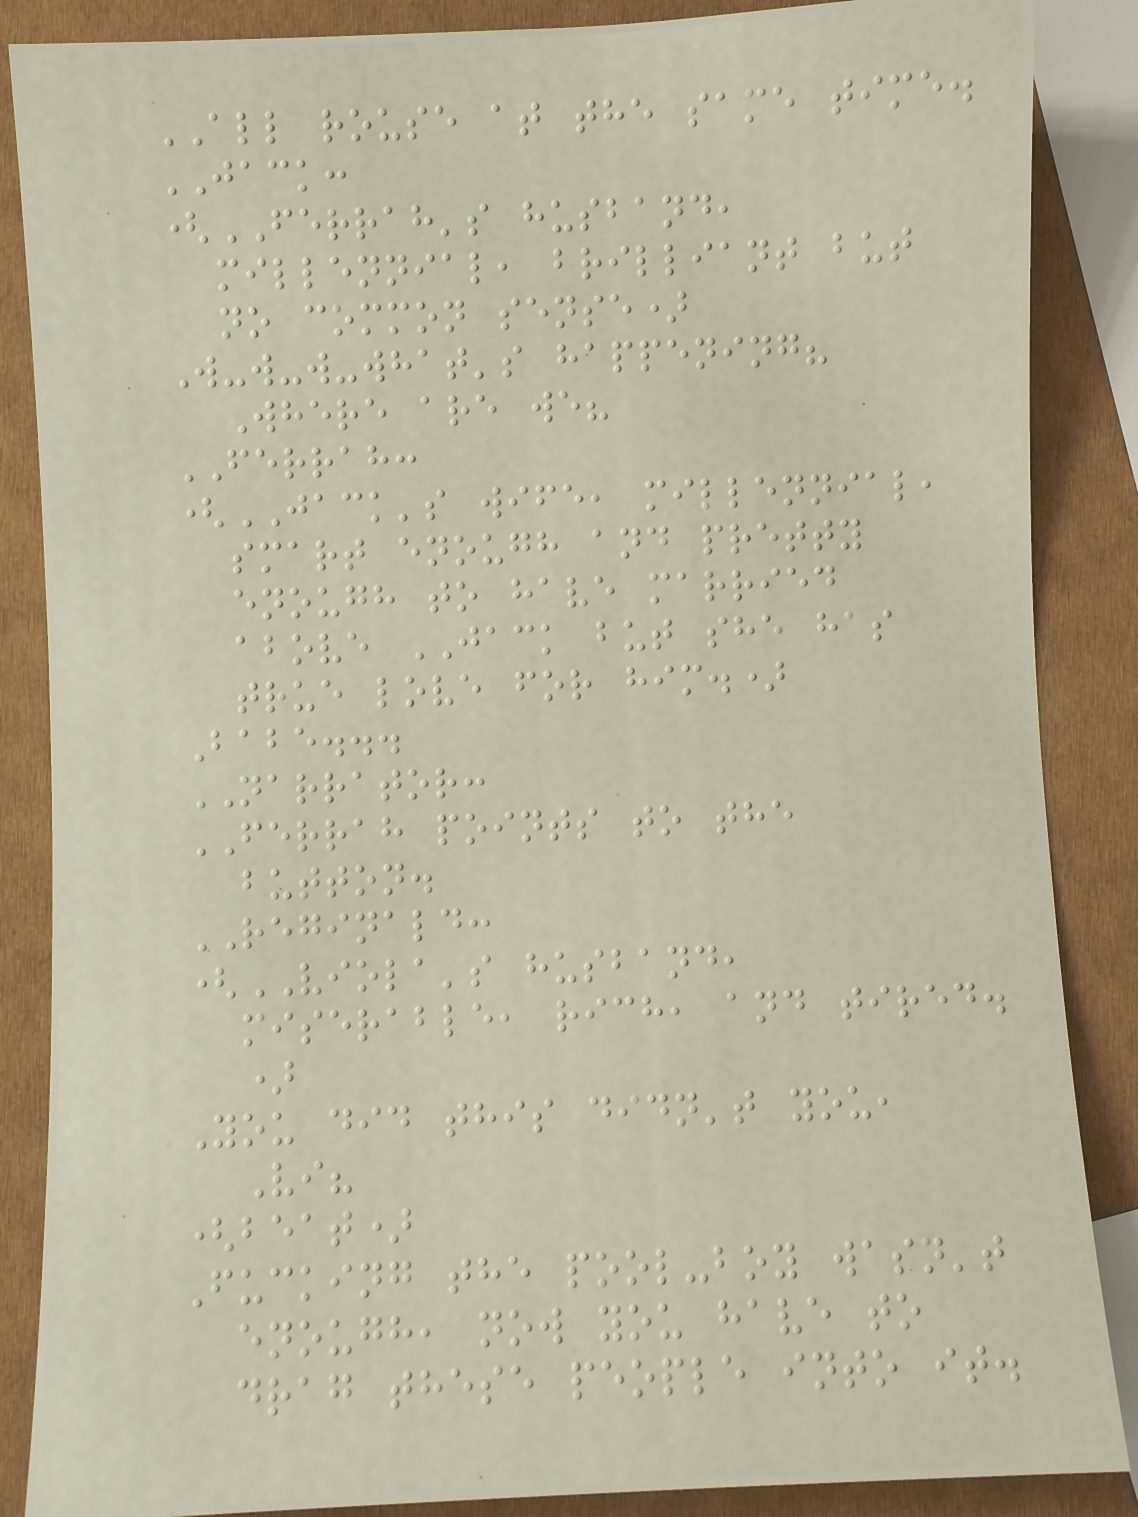ALL rouse at the same time.
JACK:
(FERRAH's husband,
millennial, brilliant but
no common sense)
W-w-w-what's happening?
Where are we?
FERRAH:
(JACK's wife, millennial,
smart enough and pretty
enough to have married
above JACK but she has
true love for him.)
Babe...
NARRATOR:
FERRAH points to the
button.
REGINALD:
(VIOLA's husband,
miserable, rich, and tired.
)
You did this didn't you,
Vi?
(beat)
Fucking the pool-boy wasn't
enough, now you have to
drag these people into it.
